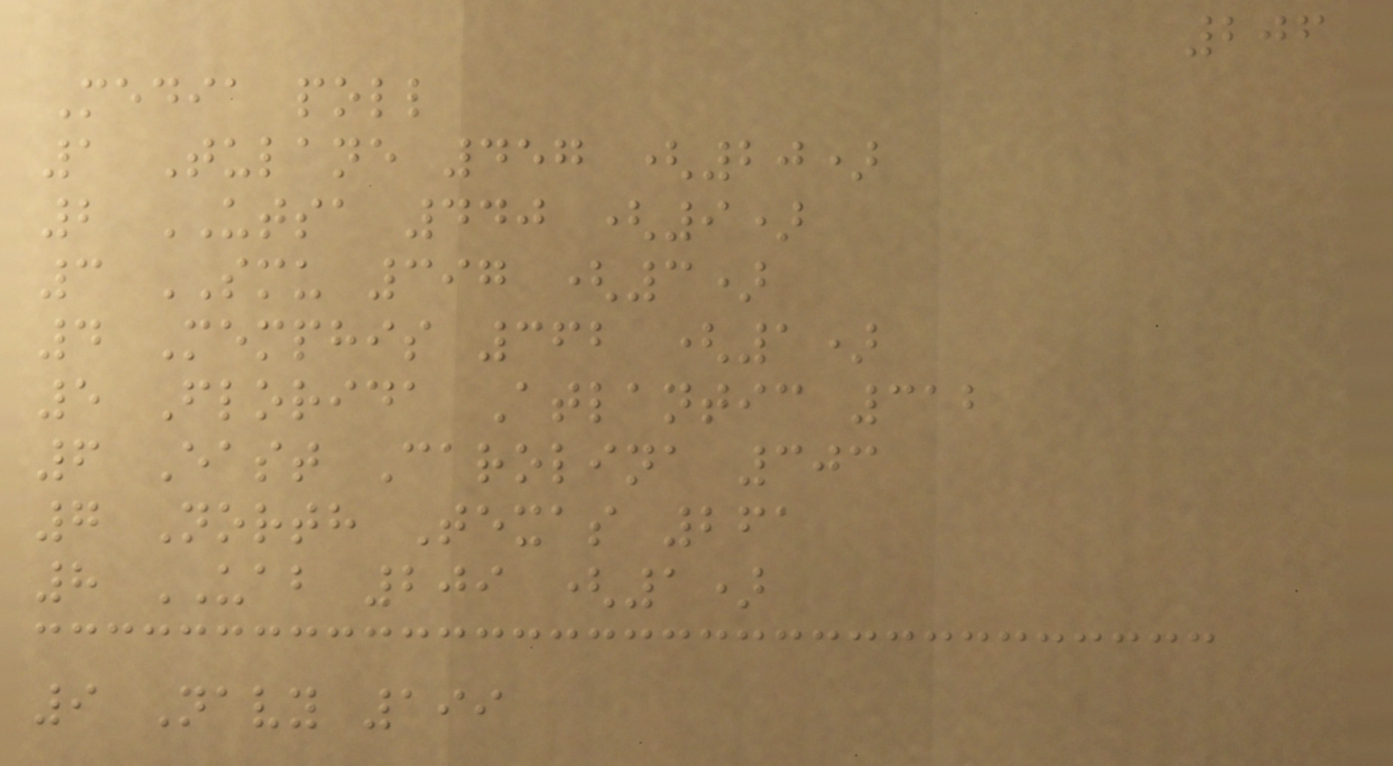206
Media poll
1 Tulane 457 (20)
2 UTSA 440 (9)
3 SMU 397 (3)
4 Memphis 362 (1)
5 Florida Atlantic 312
6 East Carolina 303
7 North Texas 261
8 UAB 209 (1)
9 Navy 199
